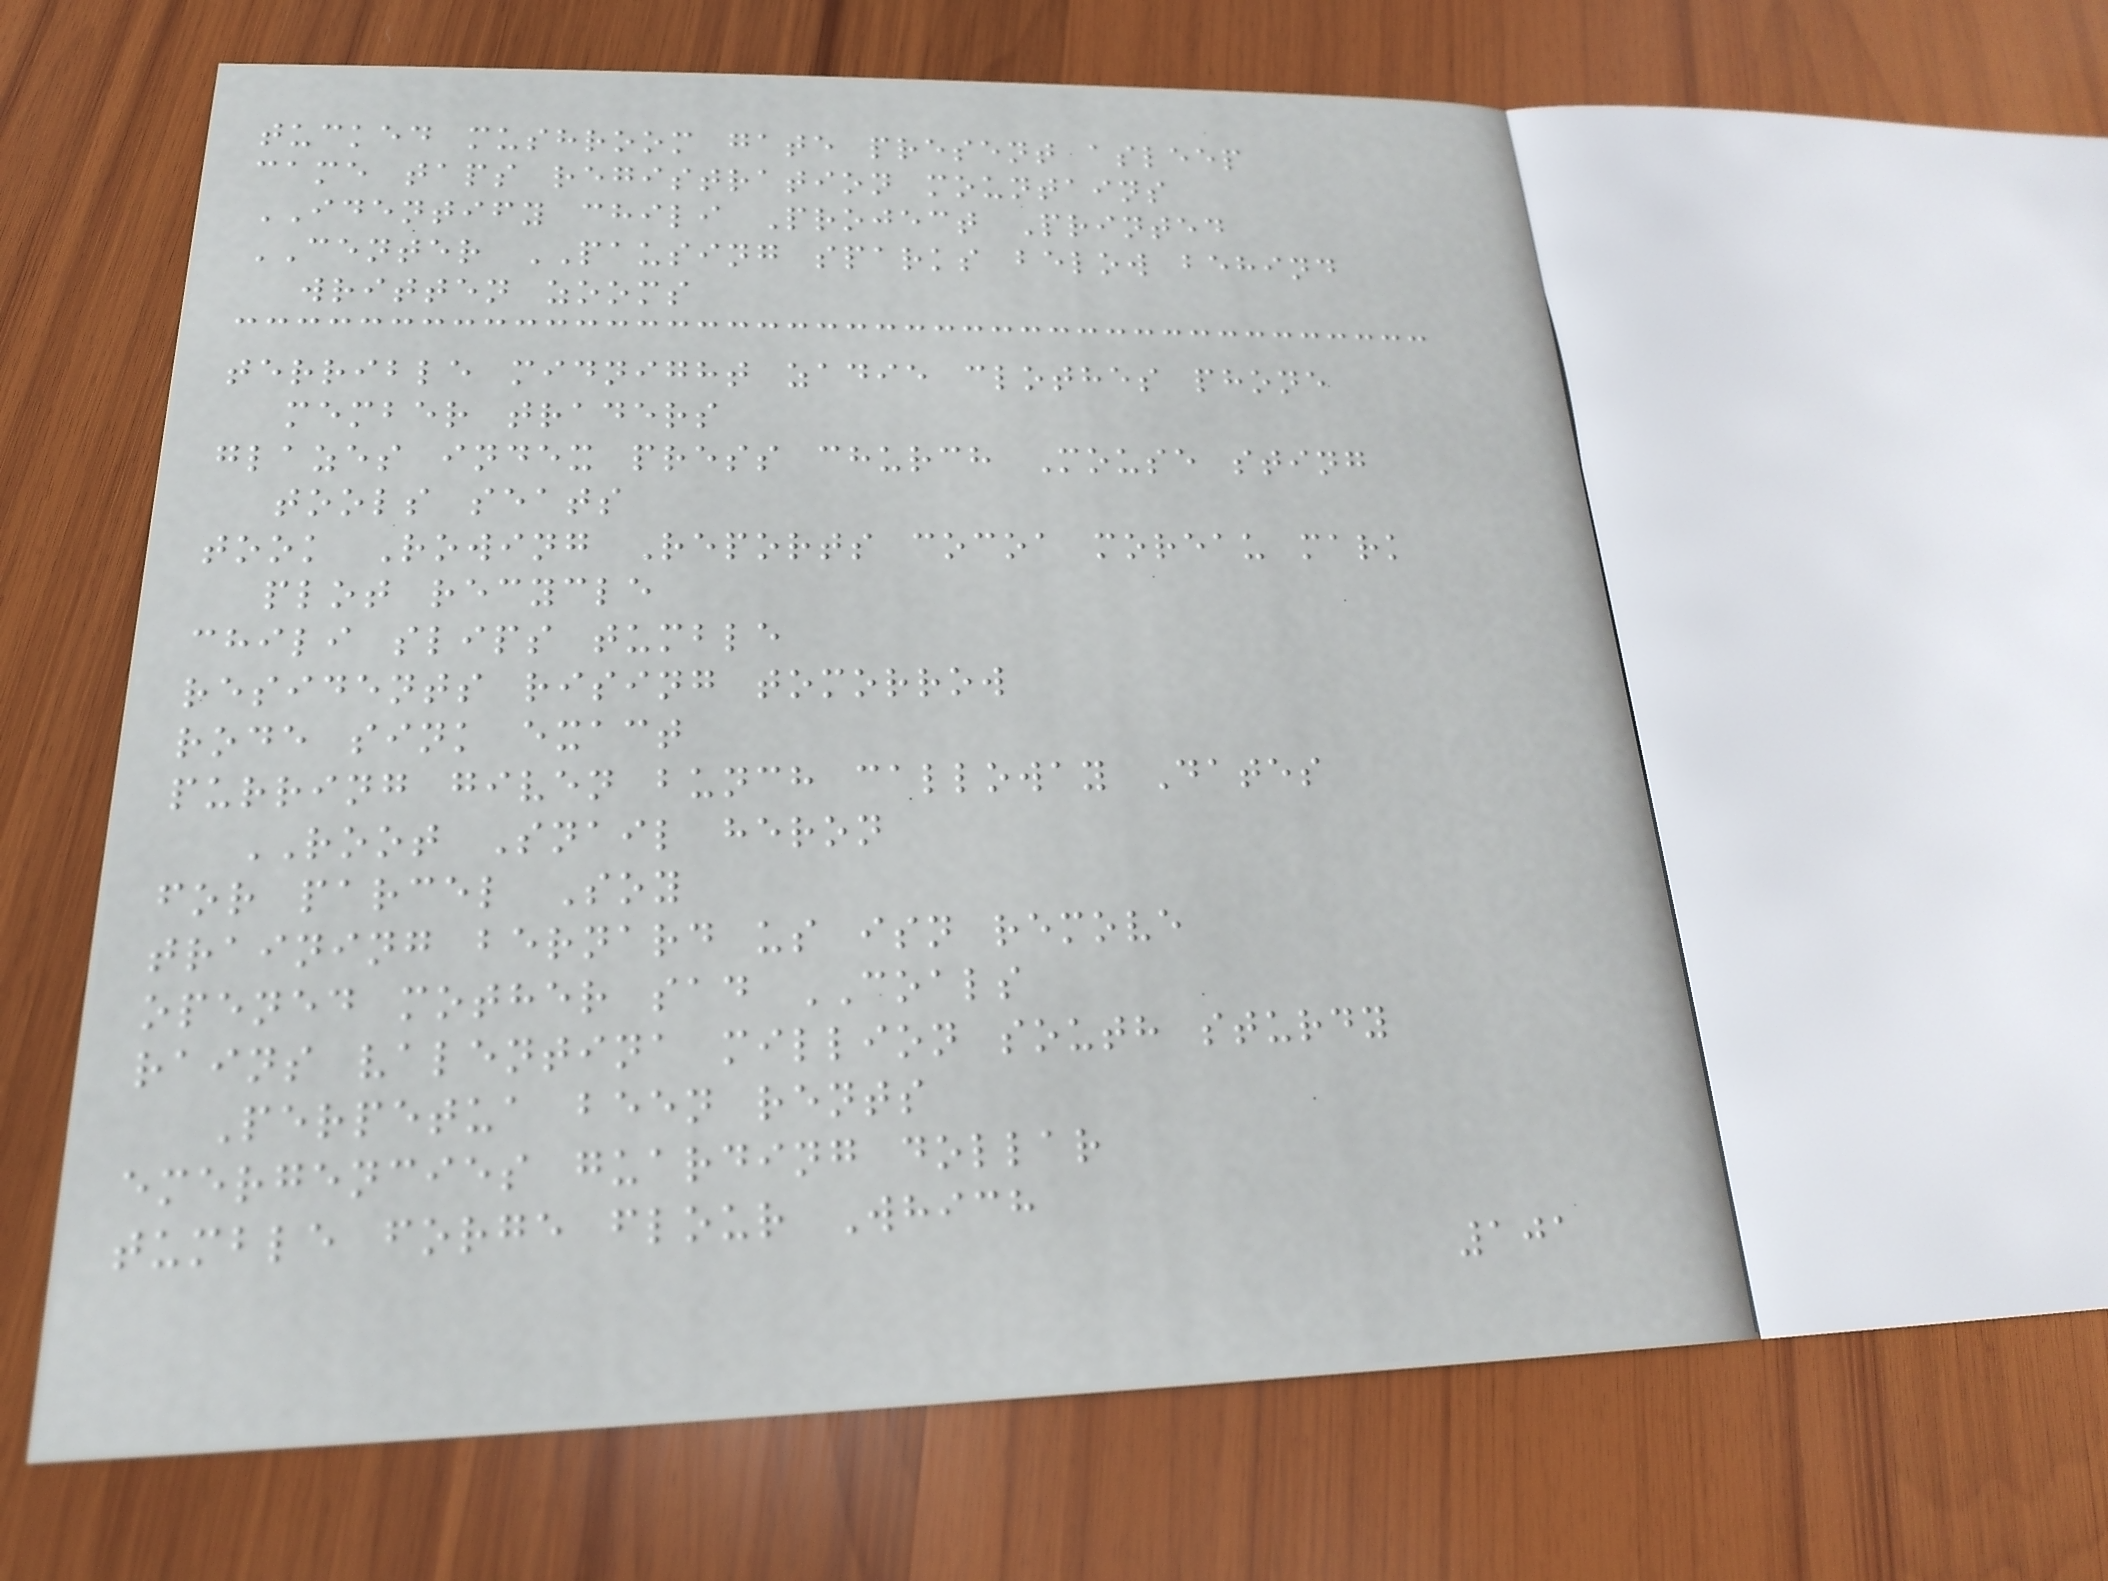tucked mushroom gate present asleep
came taps registration mountains
IDENTIFY chili Project Printed
CENTER PAUSING sparks below behind
written zooms
terrible midnight zadie clothes phone
member traders
glazes index press church Mouse sting
tools seats
took Rowing Reports cocoa moreau mark
plot recycle
chili slips tumble
residents rising tomorrow
rode sink exact
purring given bunch calloway Dates
ROOT Snail heron
for parcel Soy
training bernard us isn remove
opened mother sad COALS
rains valentina million south sturdy
Perpetua been rents
emergencies guarding dollar
tumble forge flour Which
101
